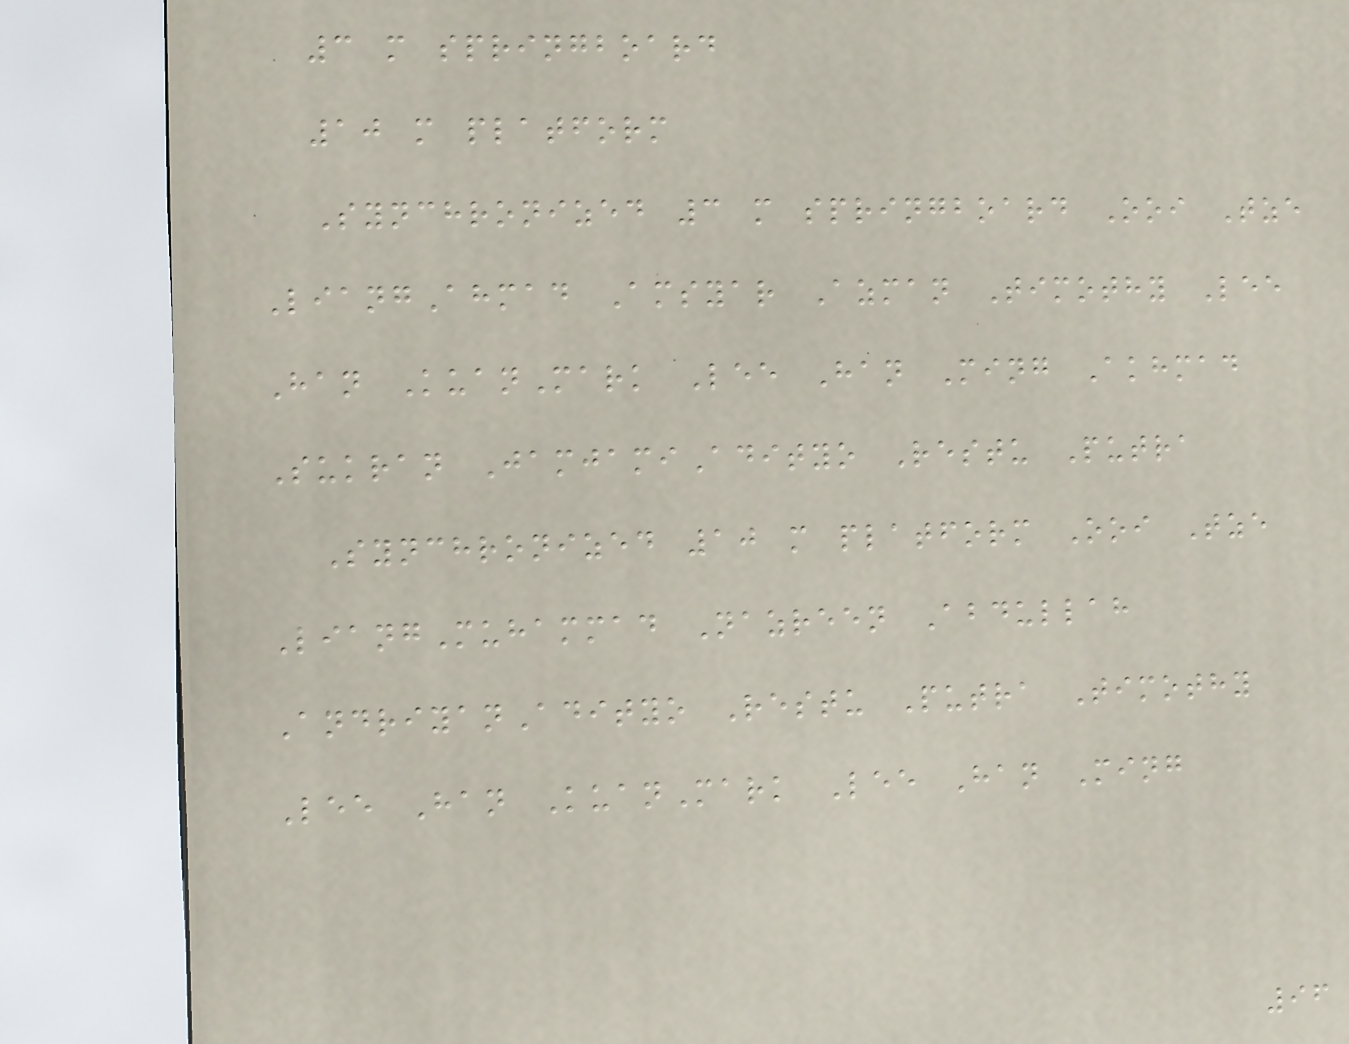3 m springboard
10 m platform
Synchronized 3 m springboard Ooi Tze
LiangAhmad Amsyar Azman Timothy Lee
Han KuanMark Lee Han Ming Akhmad
Sukran JamjamiAdityo Restu Putra
Synchronized 10 m platform Ooi Tze
LiangMuhammad Nazreen Abdullah
AndriyanAdityo Restu Putra Timothy
Lee Han KuanMark Lee Han Ming
96
